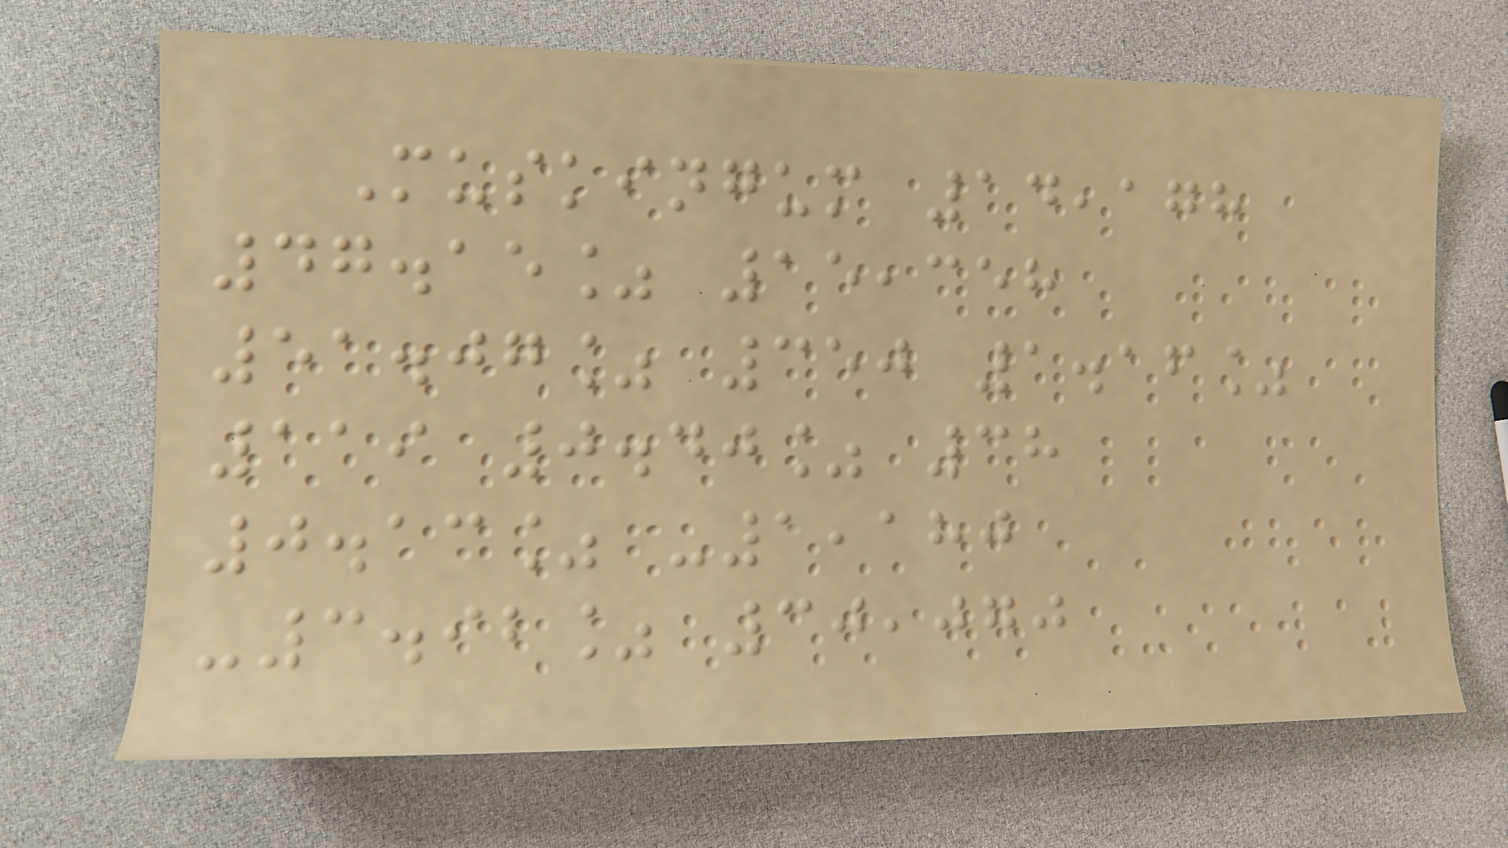Muskingum 14,178
47.15% 15,358
51.07% 350 1.16%
119 0.40% 38
0.13% -1,180
-3.92% 30,070
